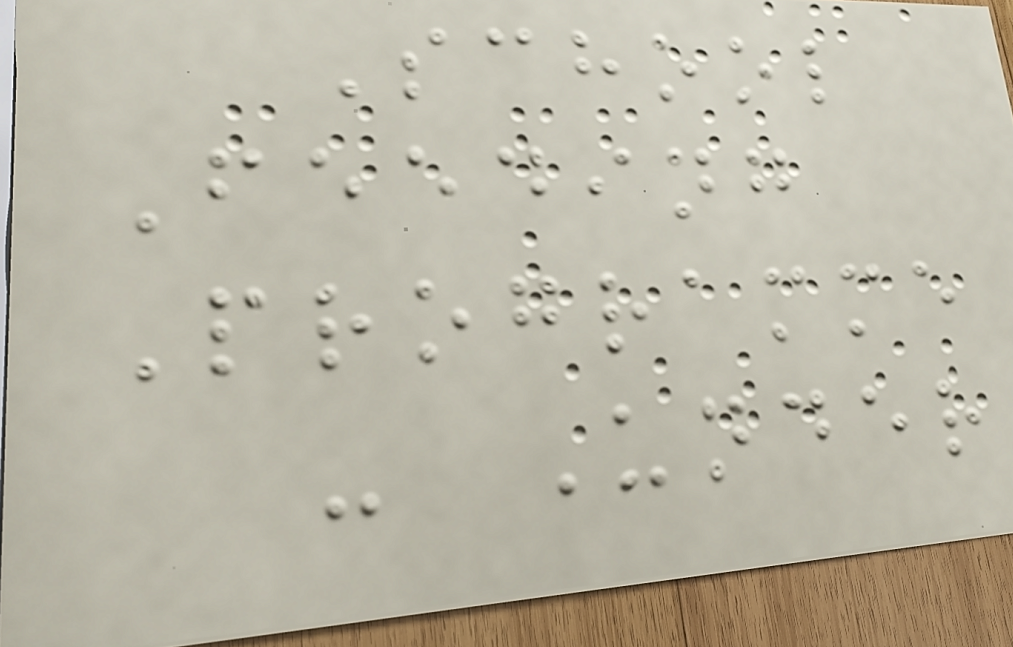School
Feeding
Programme
- Under
